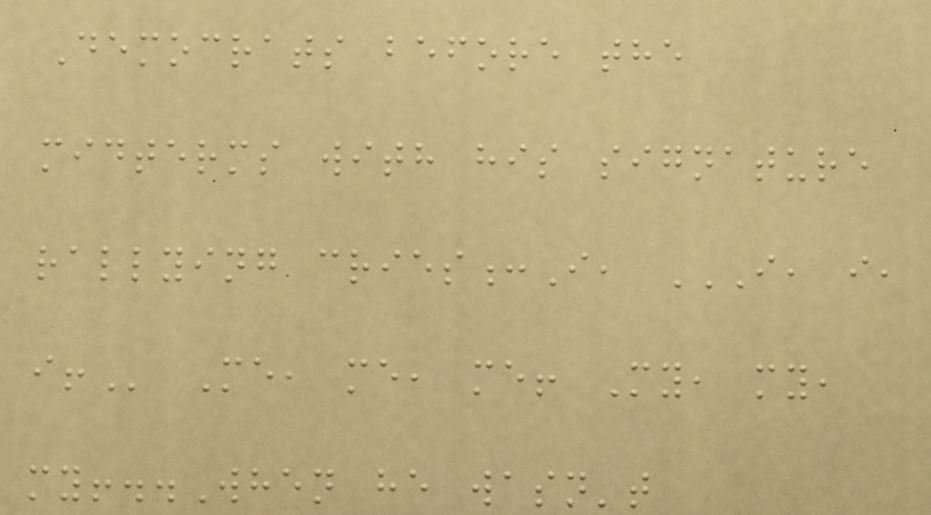Democrats before the
midterms with his signature
rallying cries:I, I, I,
I! Me, me, me! My, my,
my!..When he wasn't
